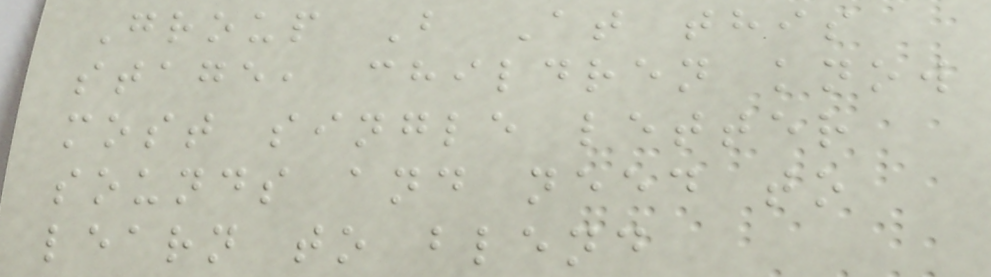Group B At this
stage, children know
most single letter
sounds and need to
learn to blend
